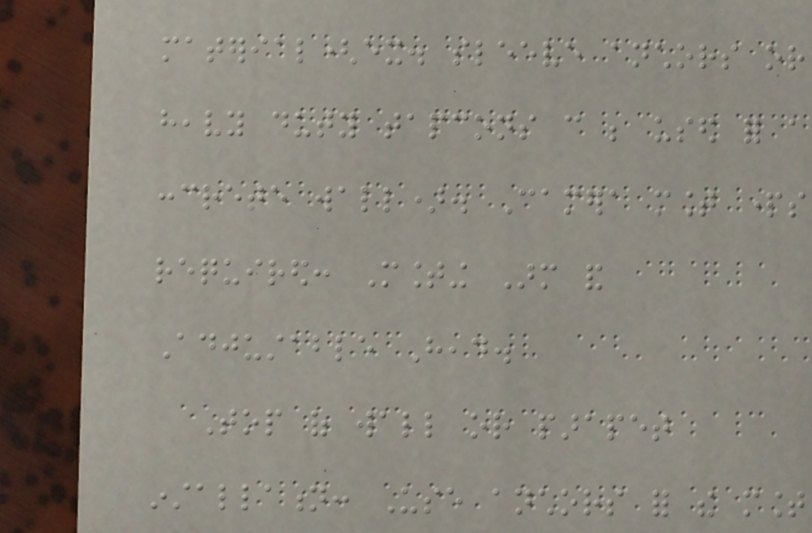material(ex. sleeve anchors or
heavy duty tapcons can be used for a
concrete wall). Camera mount parts
required: Mounting Arm and
Adjustable Head.
Top of wall or parapet
installation: Use anchors for the mount
